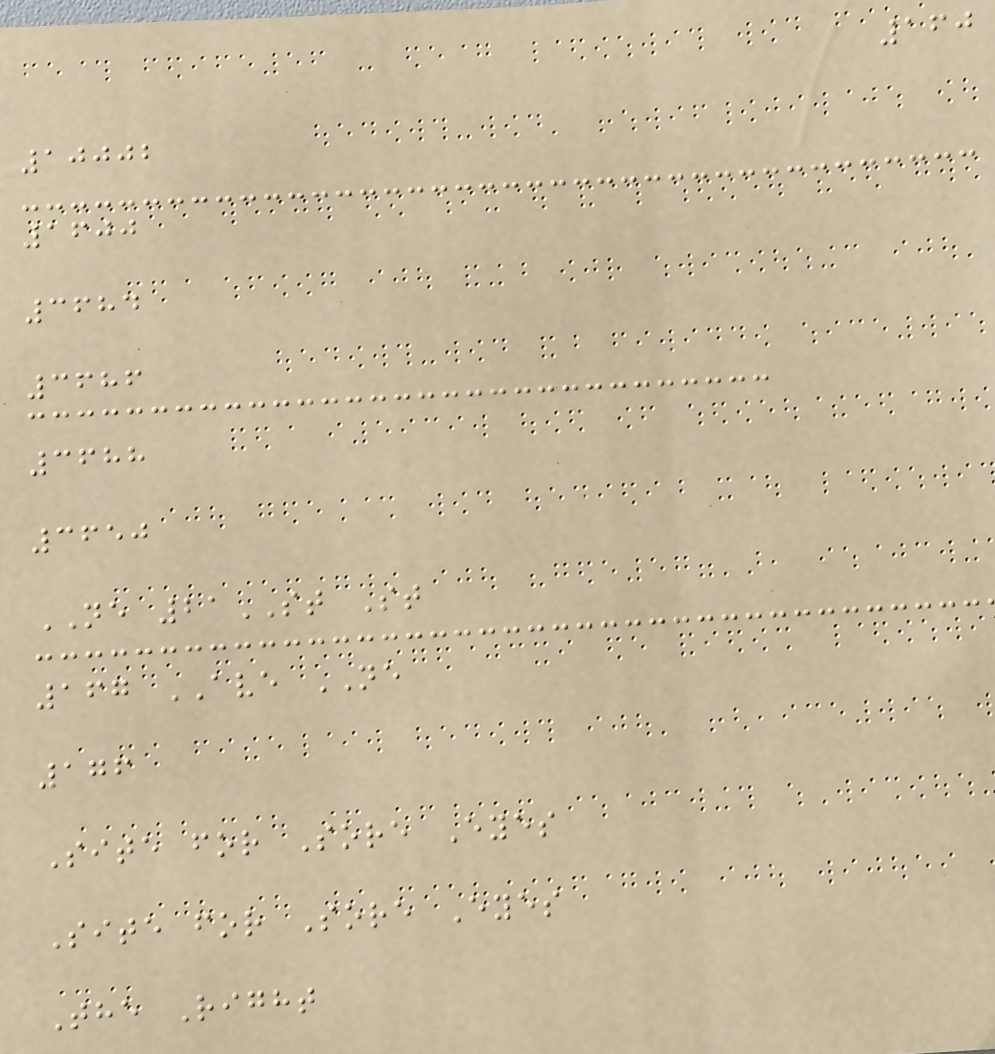160
10002
1600
3684
3686
3688
3650
NE 21ST St
167 AVE NE
176
Site for Sore Eyes
Site for Sore Eyes
The Right
